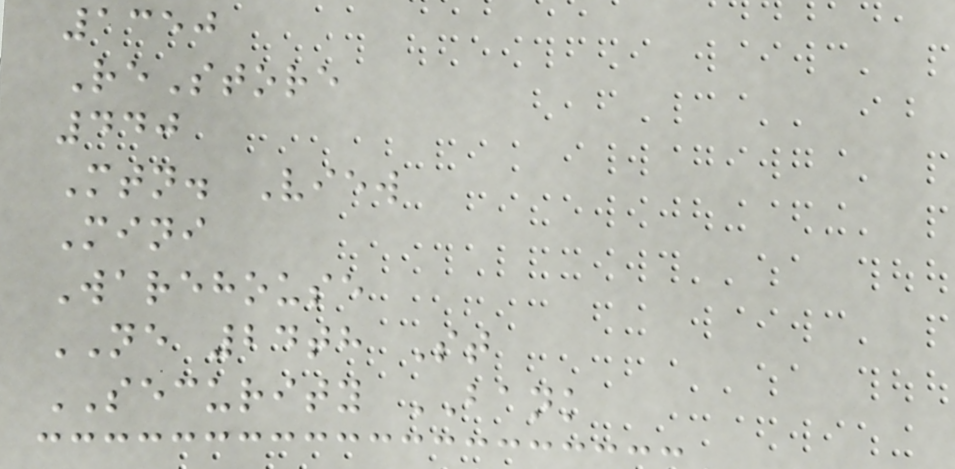1350
ReStore
440
Mtn. View
Mini
Warehouse
NE 24th St
SECURITY BANK
